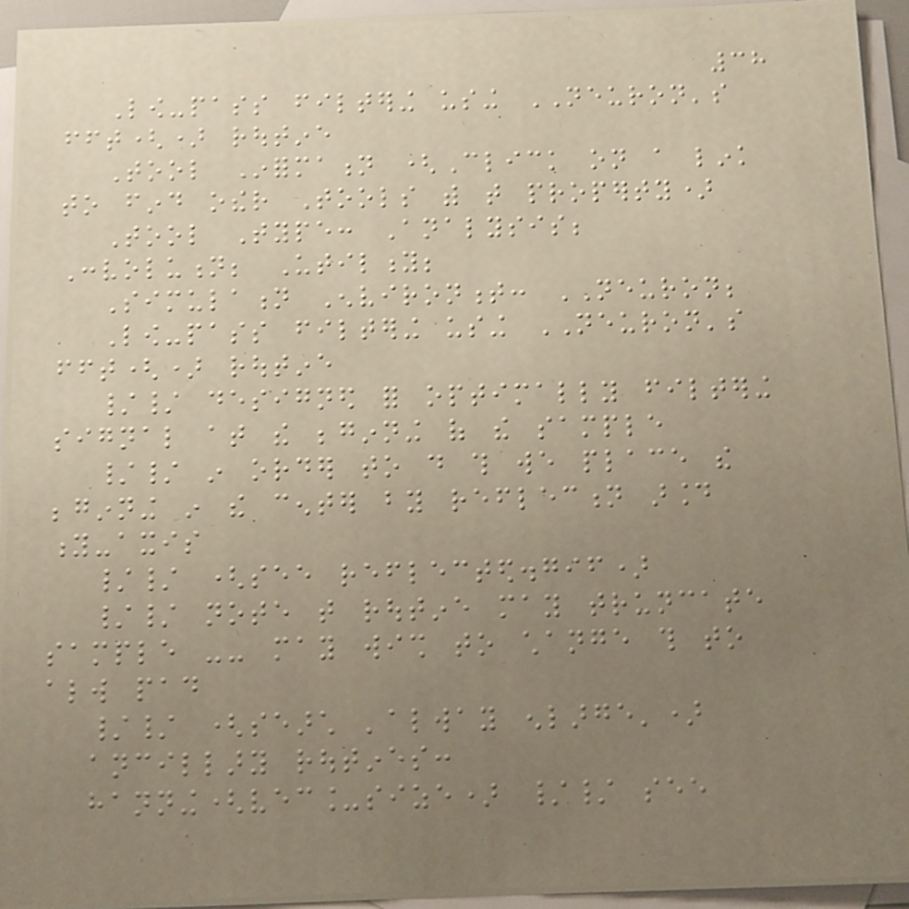38
Low-pass filtering using NEURON's
fft() routine
Tool Information (Click on a link
to find other Tools with that property)
Tool Type: Analysis;
Convolution; Utility;
Simulation Environment: NEURON;
Low-pass filtering using NEURON's
fft() routine
// designed for optimally filtering
signal at the beginning of the sample
// in order to do this we place the
beginning in the center by reflection around
y-axis
// (see reflected.gif)
// note that routine may truncate
sample -- may wish to change this to
always pad
// (search 'alway enlarge')
ancillary routines:
hanning(vec_size) // see
